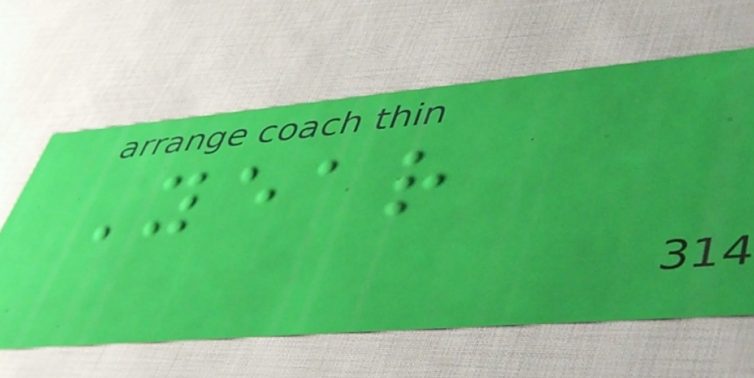Year
